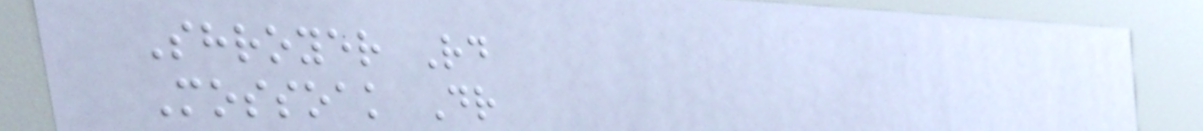Shroyer Rd
Mossoak Dr
